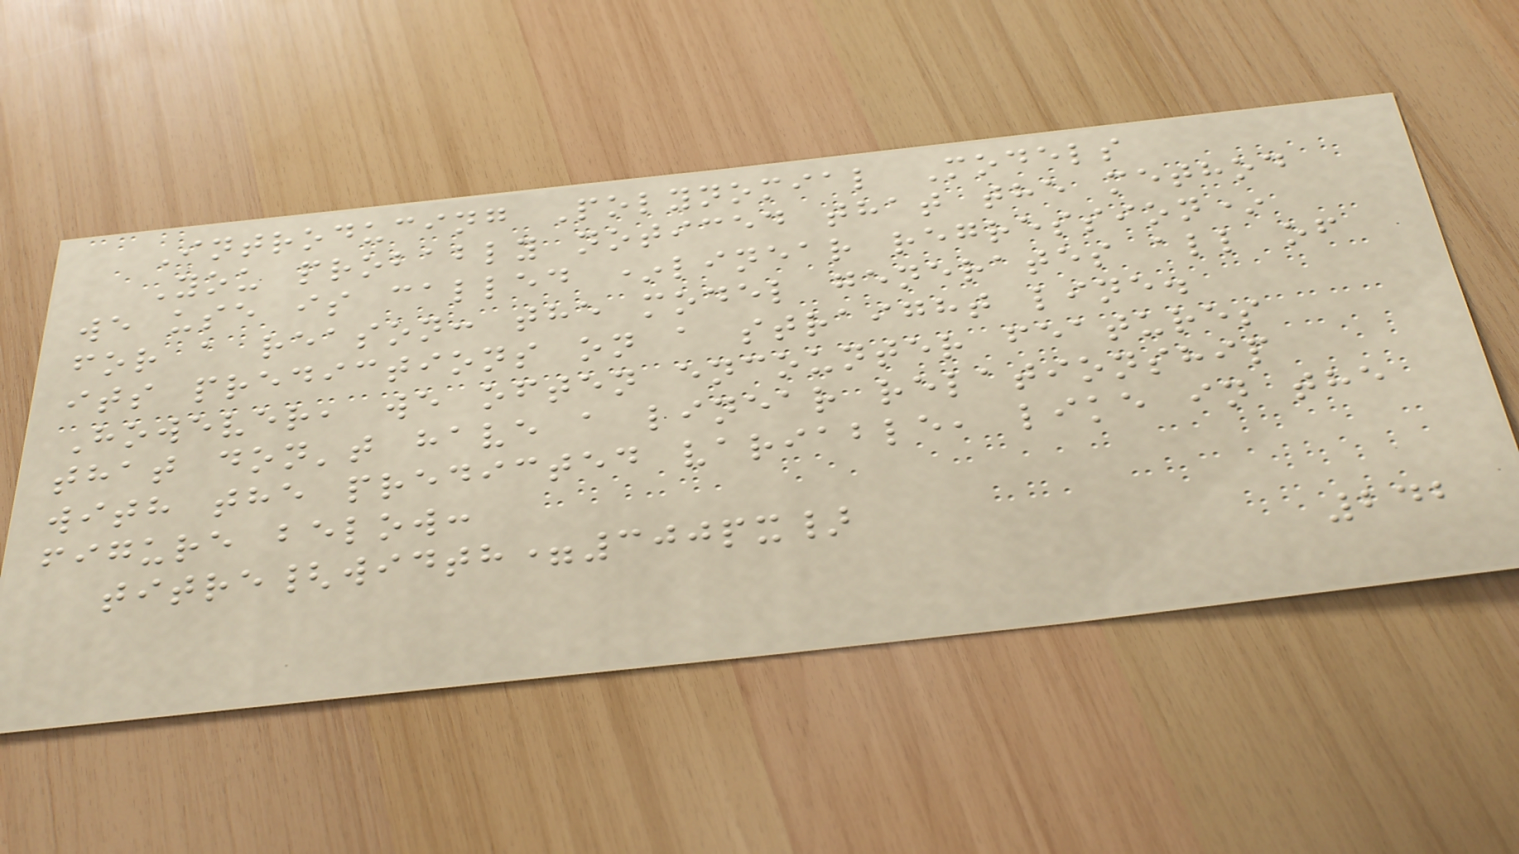Introducing Polynomial Models
You probably noticed that the method
we use is called *linear regression*
for a reason: the model generates all of
its predictions on a straight line.
However, we often encounter features
that don't have a linear relationship
with the predicted variable, like in the
figure below:
titre{width=300px}
242
